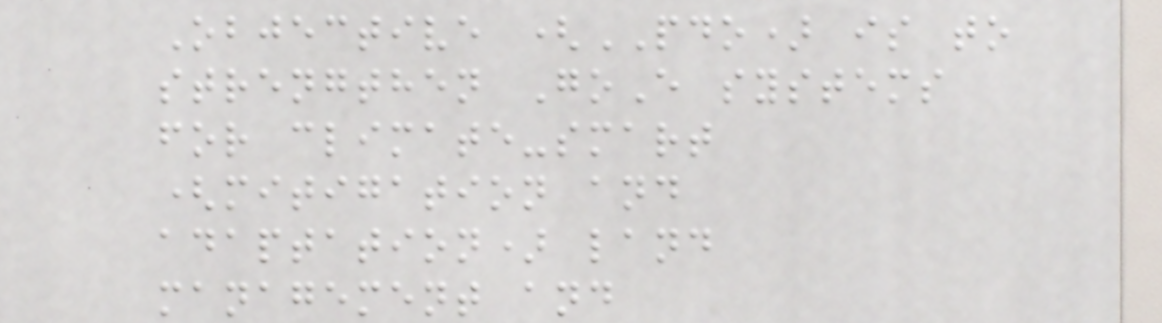Objective (PDO) is to
strengthen GoE systems
for climate-smart
(mitigation and
adaptation) land
management and
